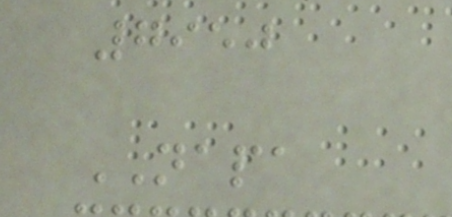7950
NAPA
